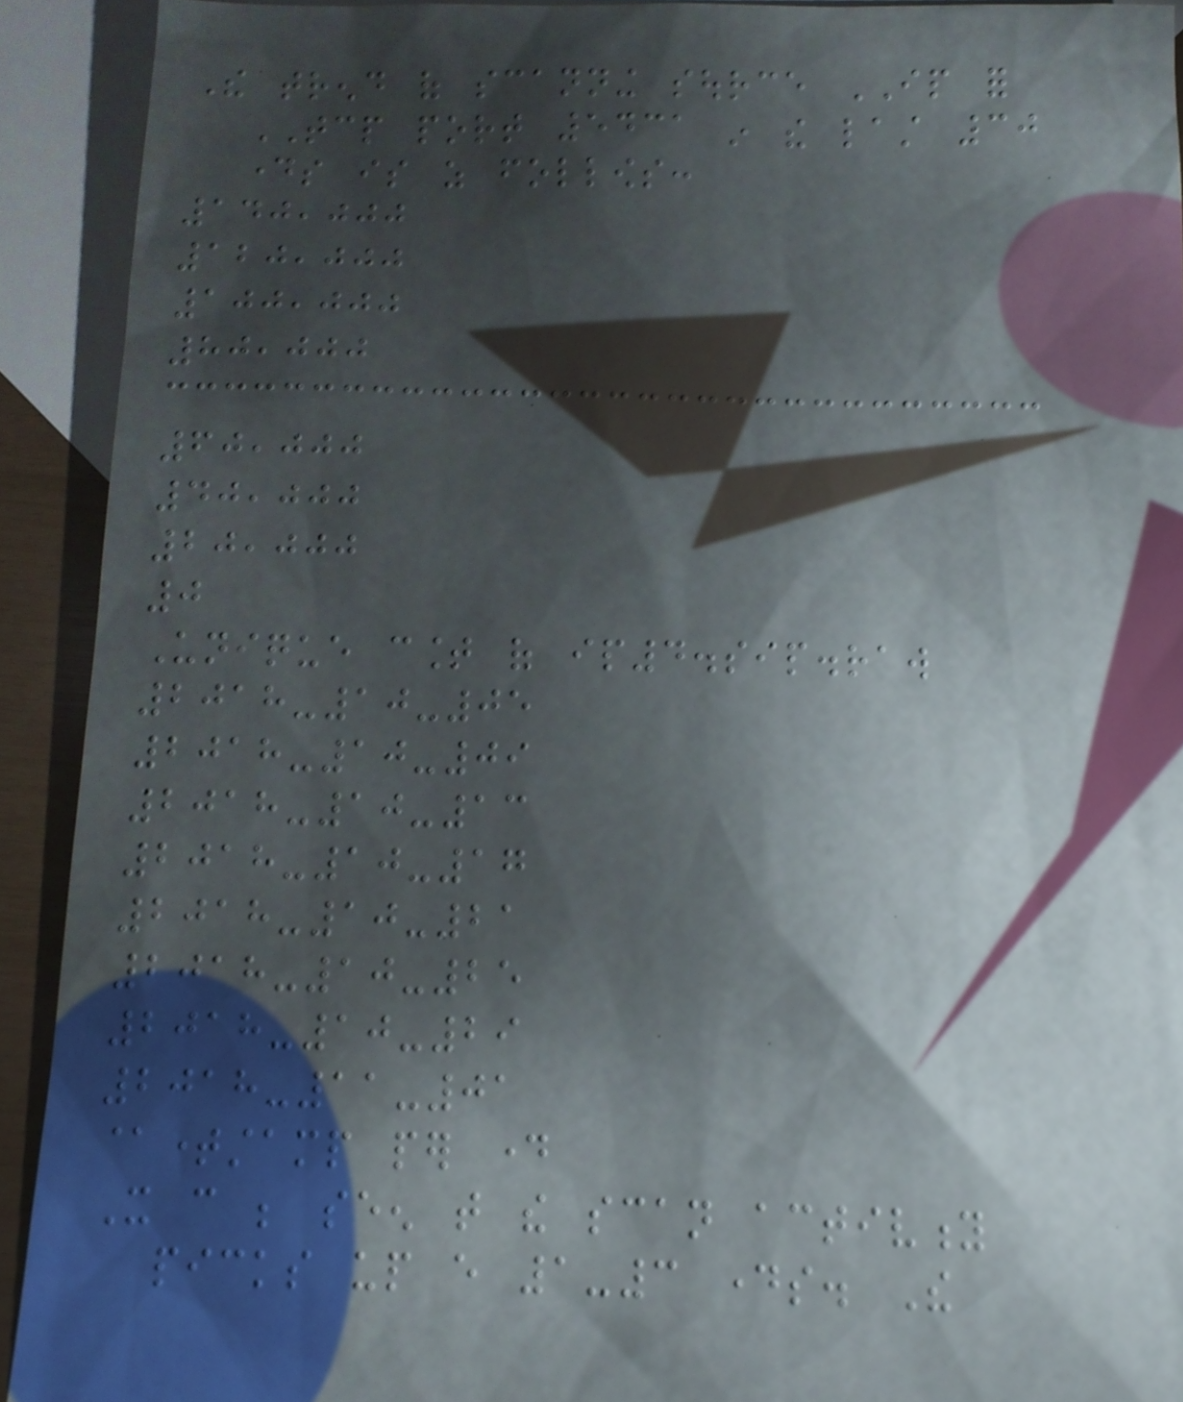The trend of scanning source IP for
TCP port 5431 in the last 30
days is as follows:
140,000
120,000
100,000
80,000
60,000
40,000
20,000
0
Unique count of ip4.sip.raw
2018-10-05
2018-10-09
2018-10-13
2018-10-17
2018-10-21
2018-10-25
2018-10-29
2018-11-01
@timestamp per day
It can be seen that the scan activity
picks up every 1-3 days. The
